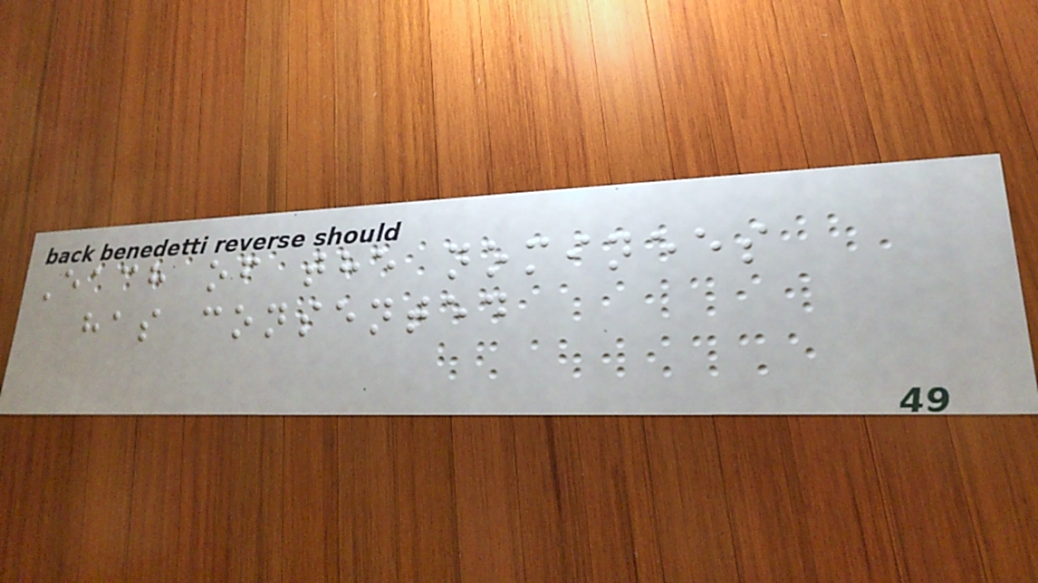Each of the nominees
has consented
